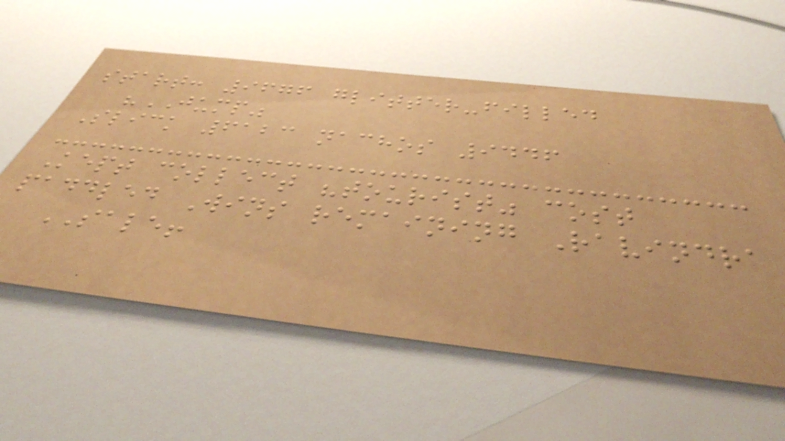start: 9676 glitter-filled
"JUMP"
Slick 6123 nachos 9446
Kept collect "tourist" cost
paddled Wins remaining Ravindra
SALE!
